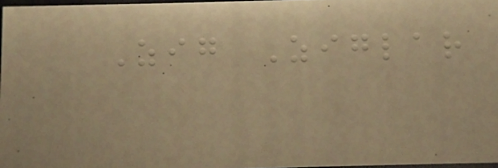Zig Ziglar
